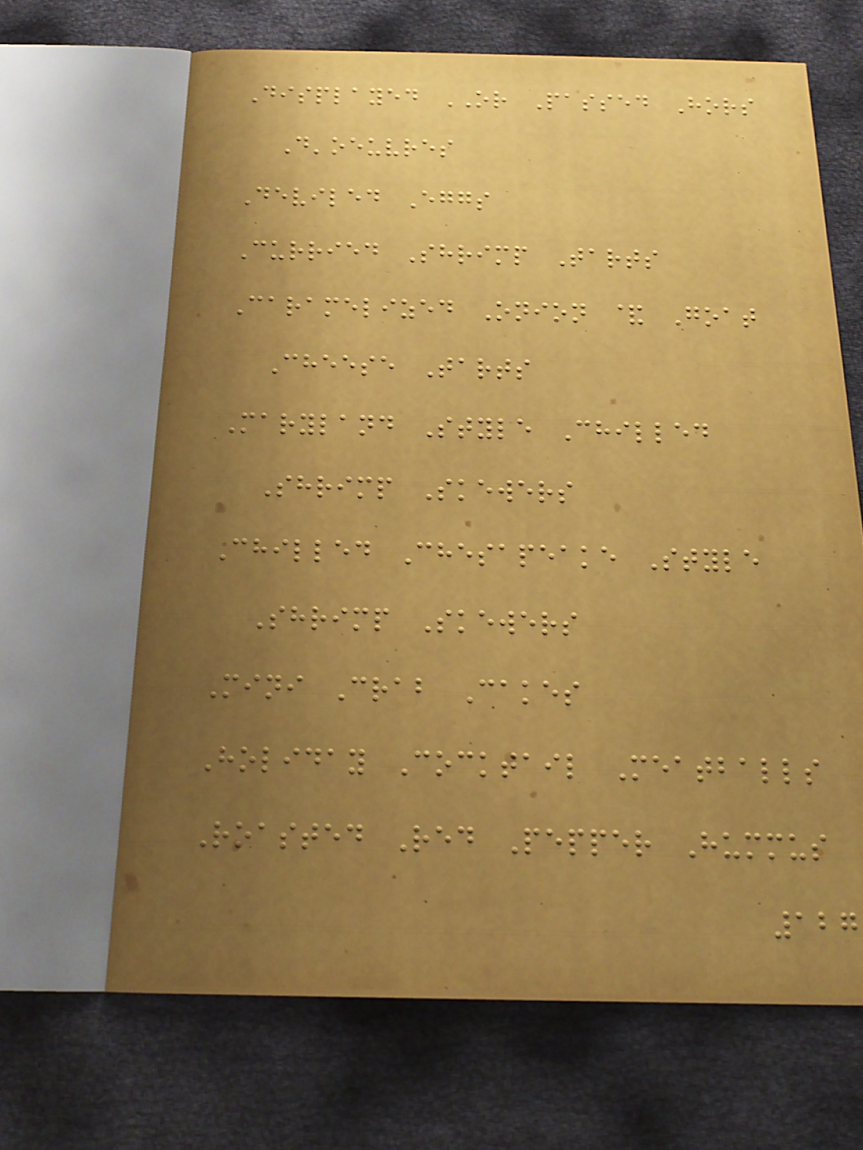Displayed OR Passed Hors
D'oeuvres
Deviled Eggs
Curried Shrimp Tarts
Caramelized Onion & Goat
Cheese Tarts
Maryland Style Chilled
Shrimp Skewers
Chilled Chesapeake Style
Shrimp Skewers
Mini Crab Cakes
Holiday Cocktail Meatballs
Roasted Red Pepper Hummus
127
